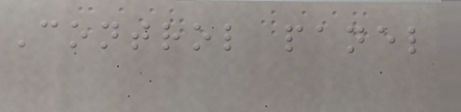Control panel
